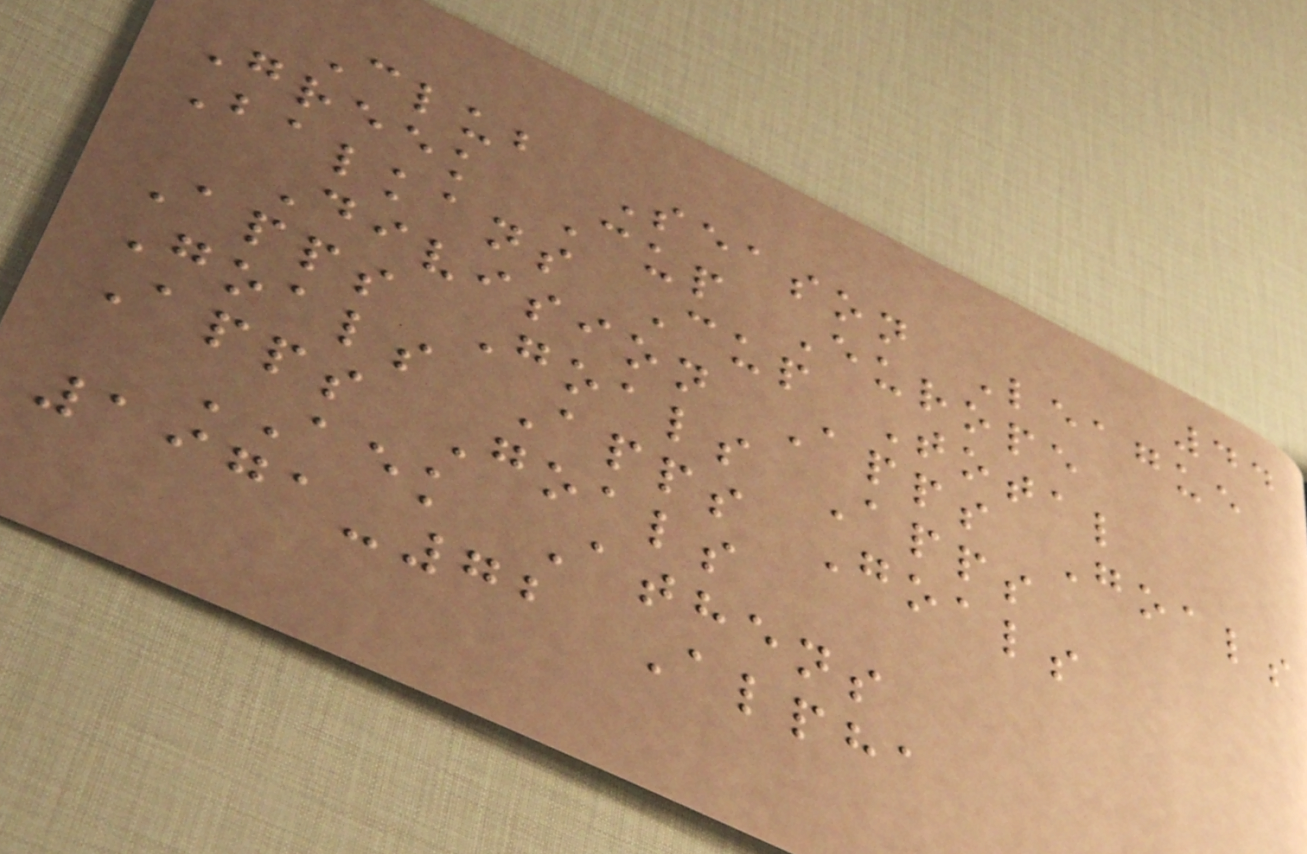44
Club Season League
Greek Cup Europe
Balkans Cup Total
Division Apps Goals
Apps Goals Apps
Goals Apps Goals
Apps Goals
AEK Athens
1971-72 Alpha
